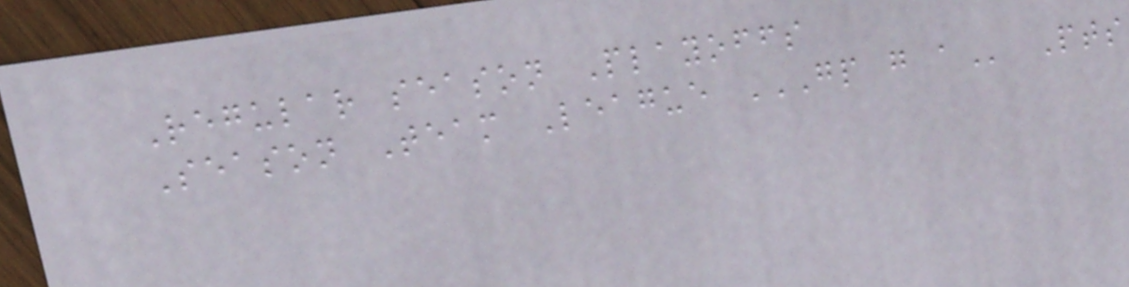Regular season Playoffs
Season Team League GP G A Pts
